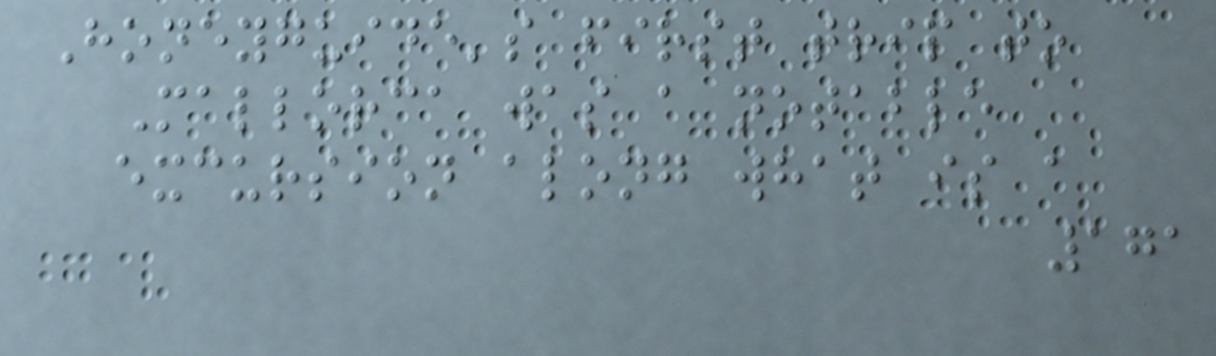Honeyguide's first trip to
Mallorca was a notable
excursion along what is a
171
